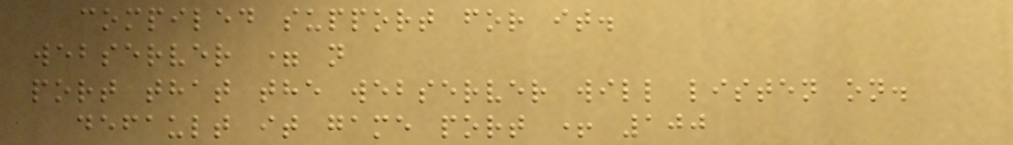compiled support for it.
webserver = n
port that the webserver will listen on.
default it game port + 100
